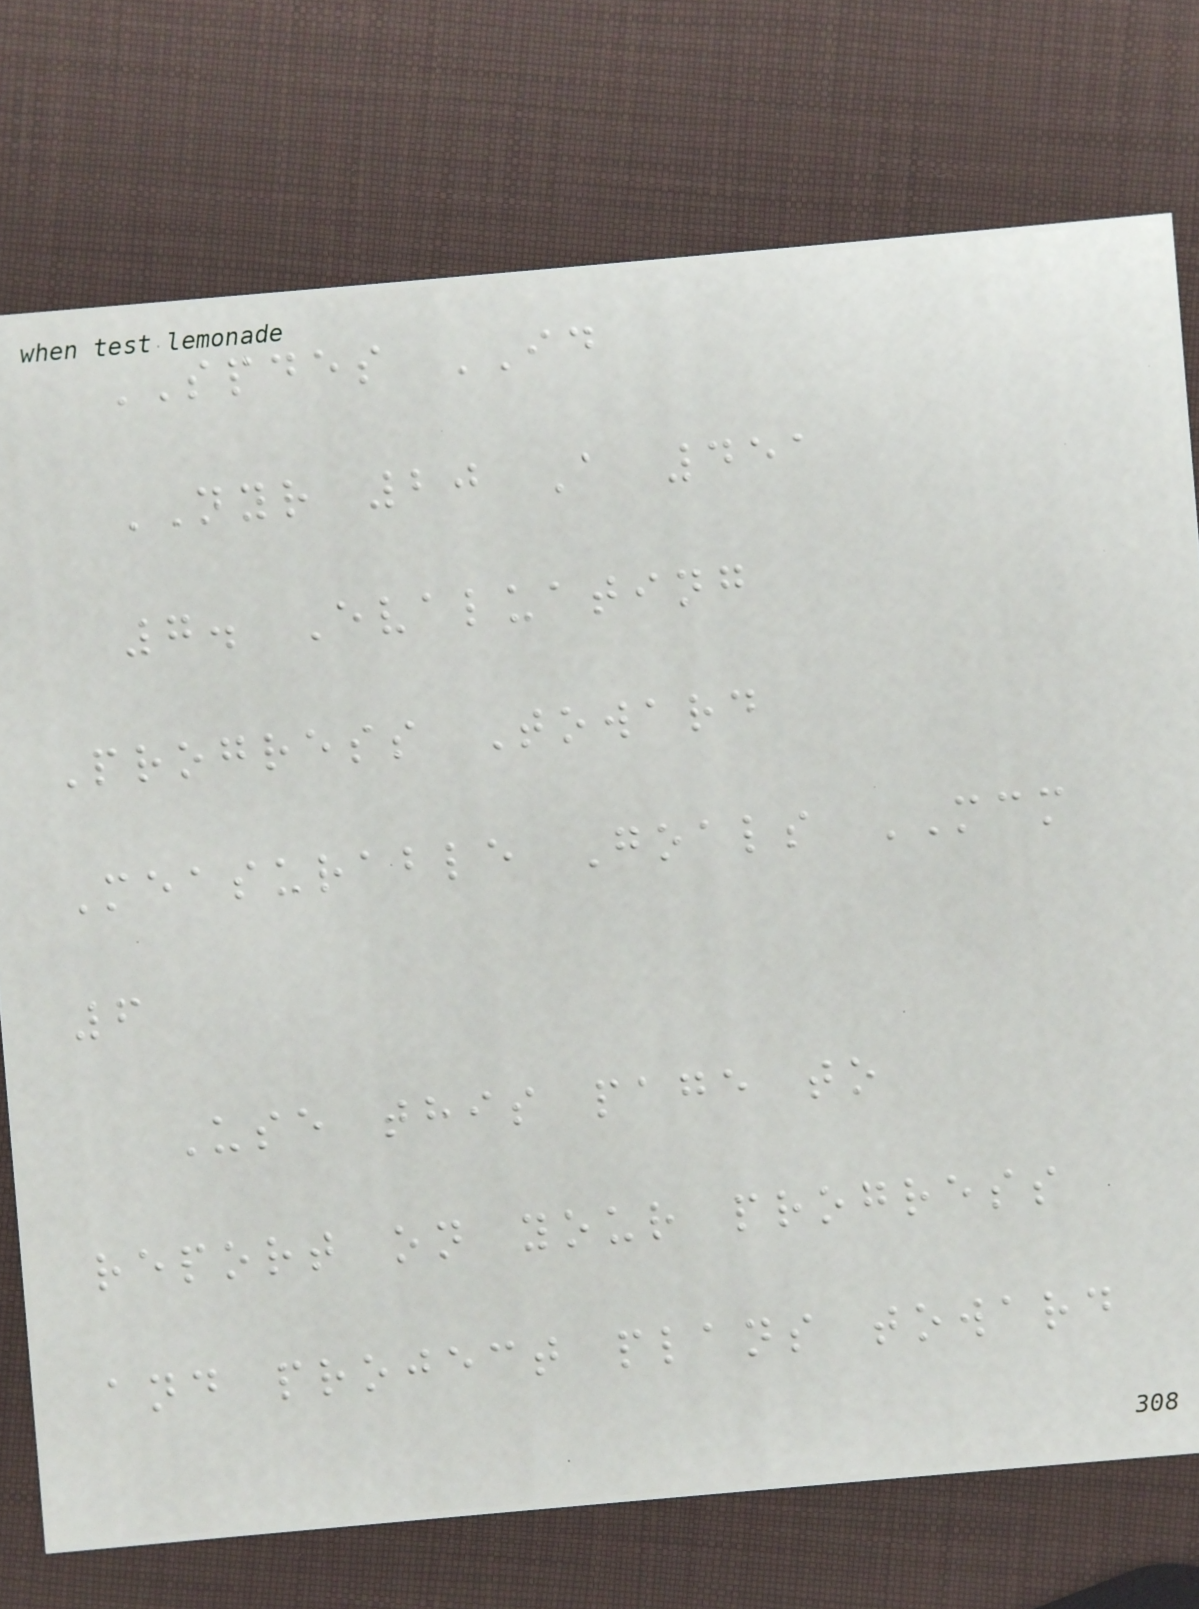SPDES ID
NYR 20 A 451
7. Evaluating
Progress Toward
Measurable Goals MCM
6
Use this page to
report on your progress
and project plans toward
